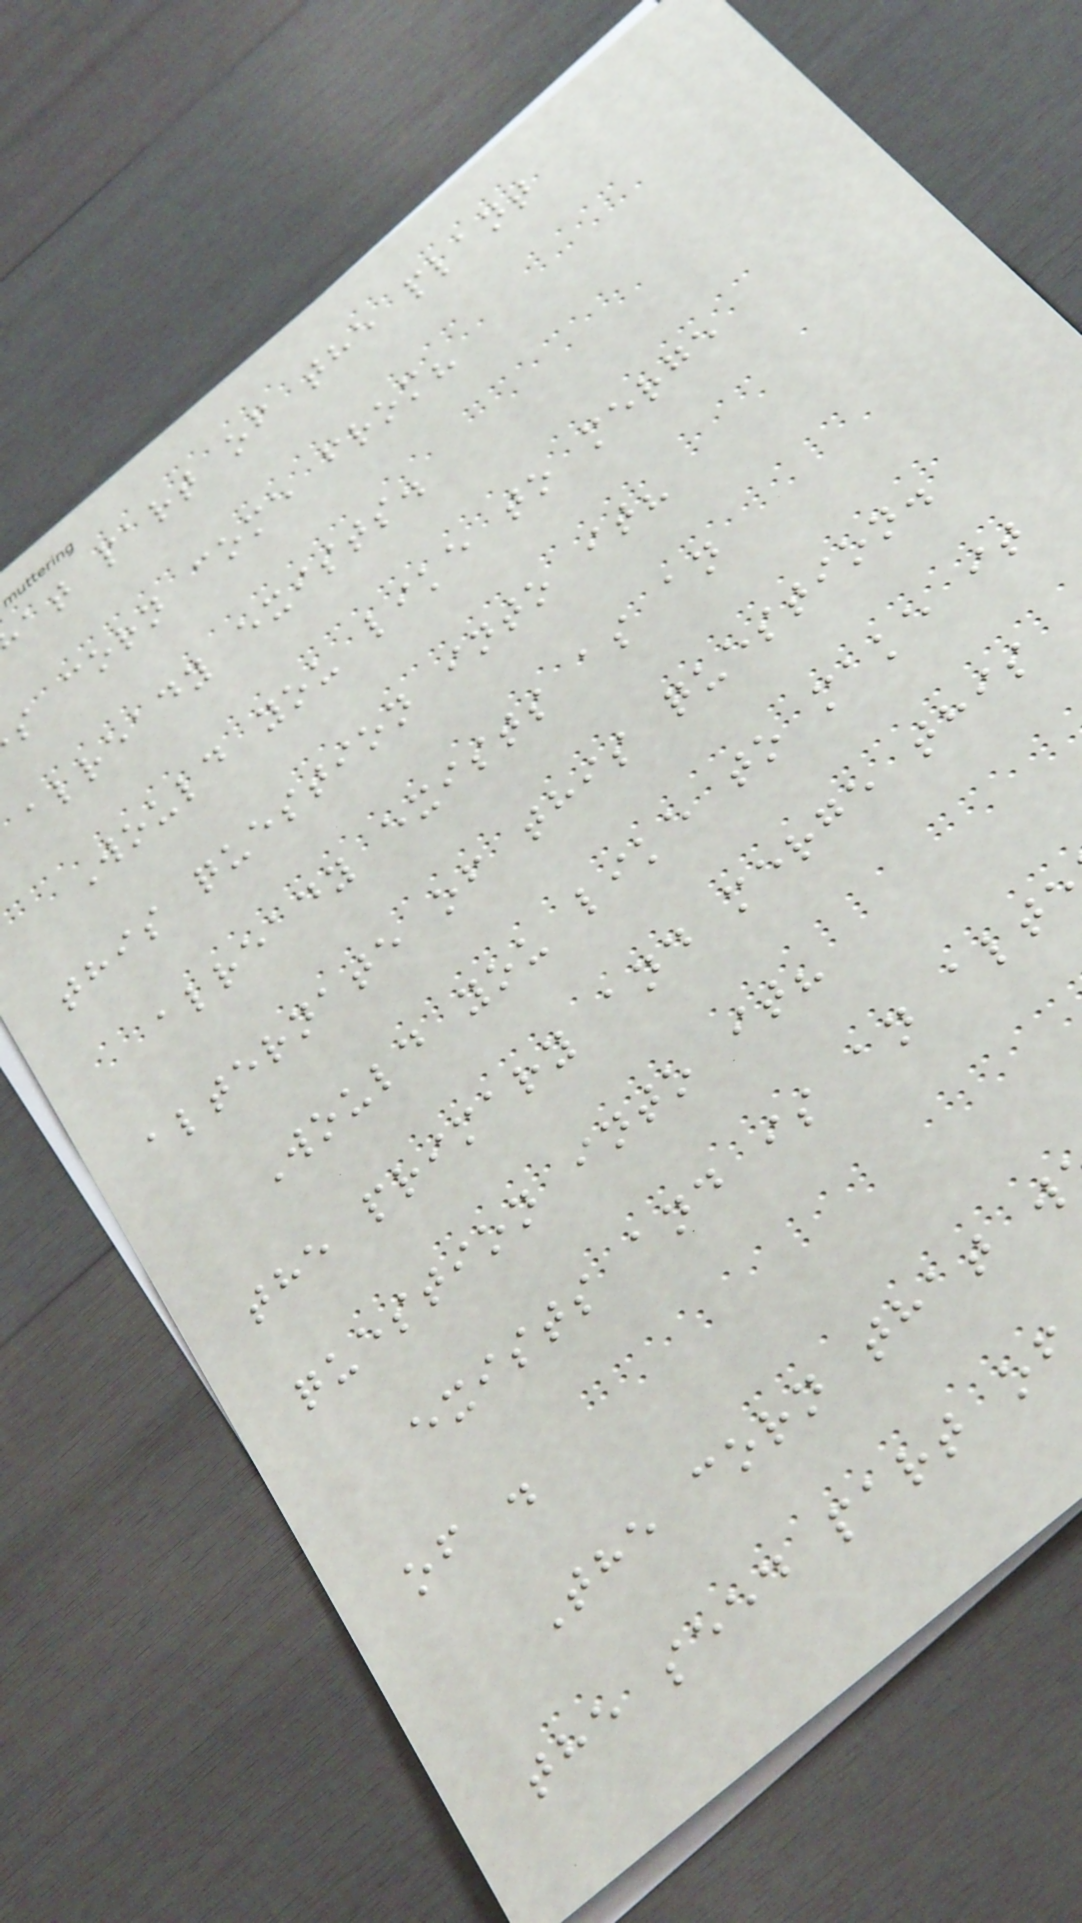at part of the plant
s corn come from?
already exists.
Would you like to merge
this question into it?
already exists as an
alternate of this question.
Would you like to make it
the primary and merge this
question into it?
exists and is an alt
of .
The corn that w
the seed part of
